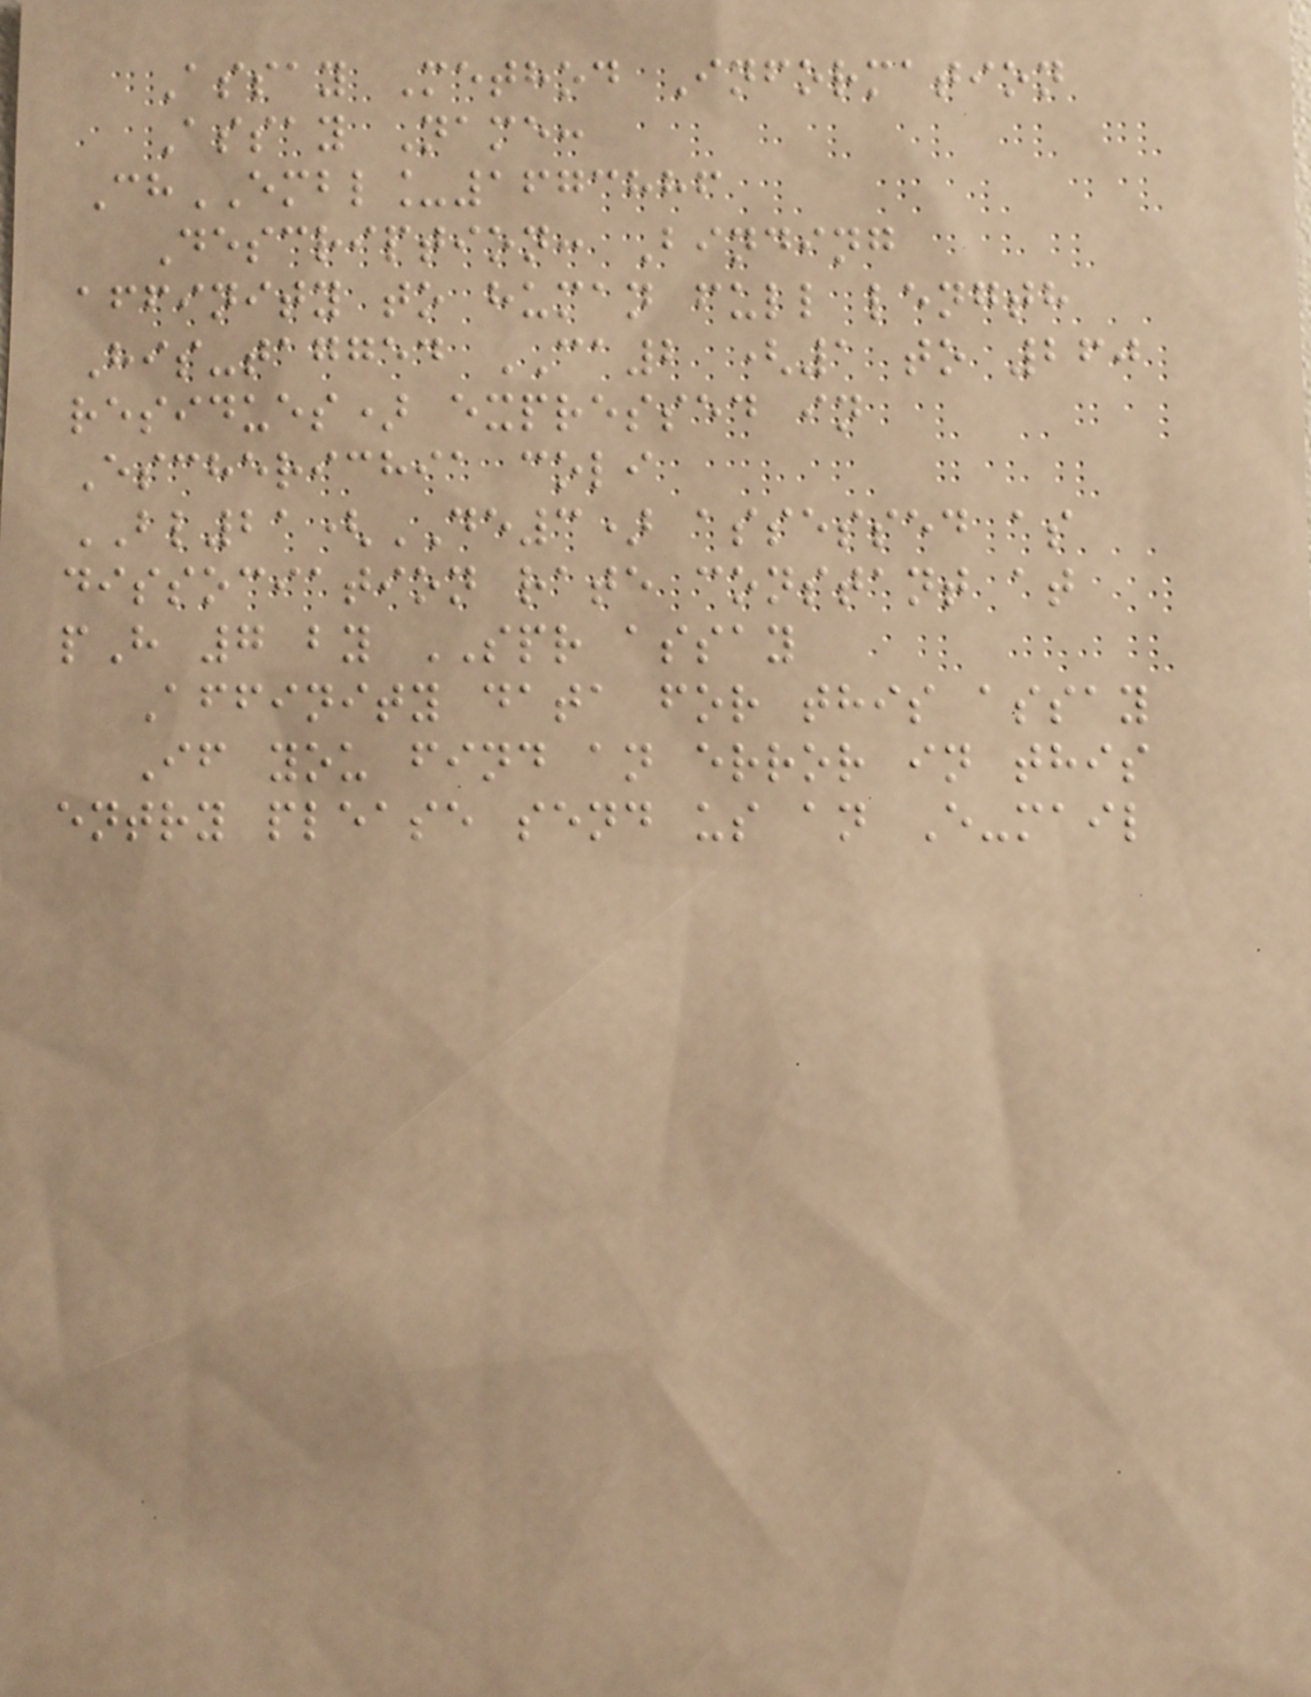Assay Method Information
Assay Name:
ChEMBL_1673886
Description: Binding
affinity to human full length
His-tagged CA2 (1 to 260
residues) expressed in
Escherichia coli
BL21(DE3) assessed as
dissociation rate constant at
pH 7 by SPR assay
Affinity data for this assay
If you find an error in this
entry please send us an E-mail
